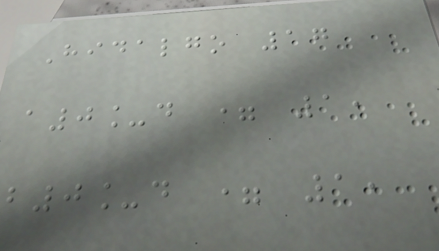Hidalgo 17
a0_d = 1,
b0_d = 1,
